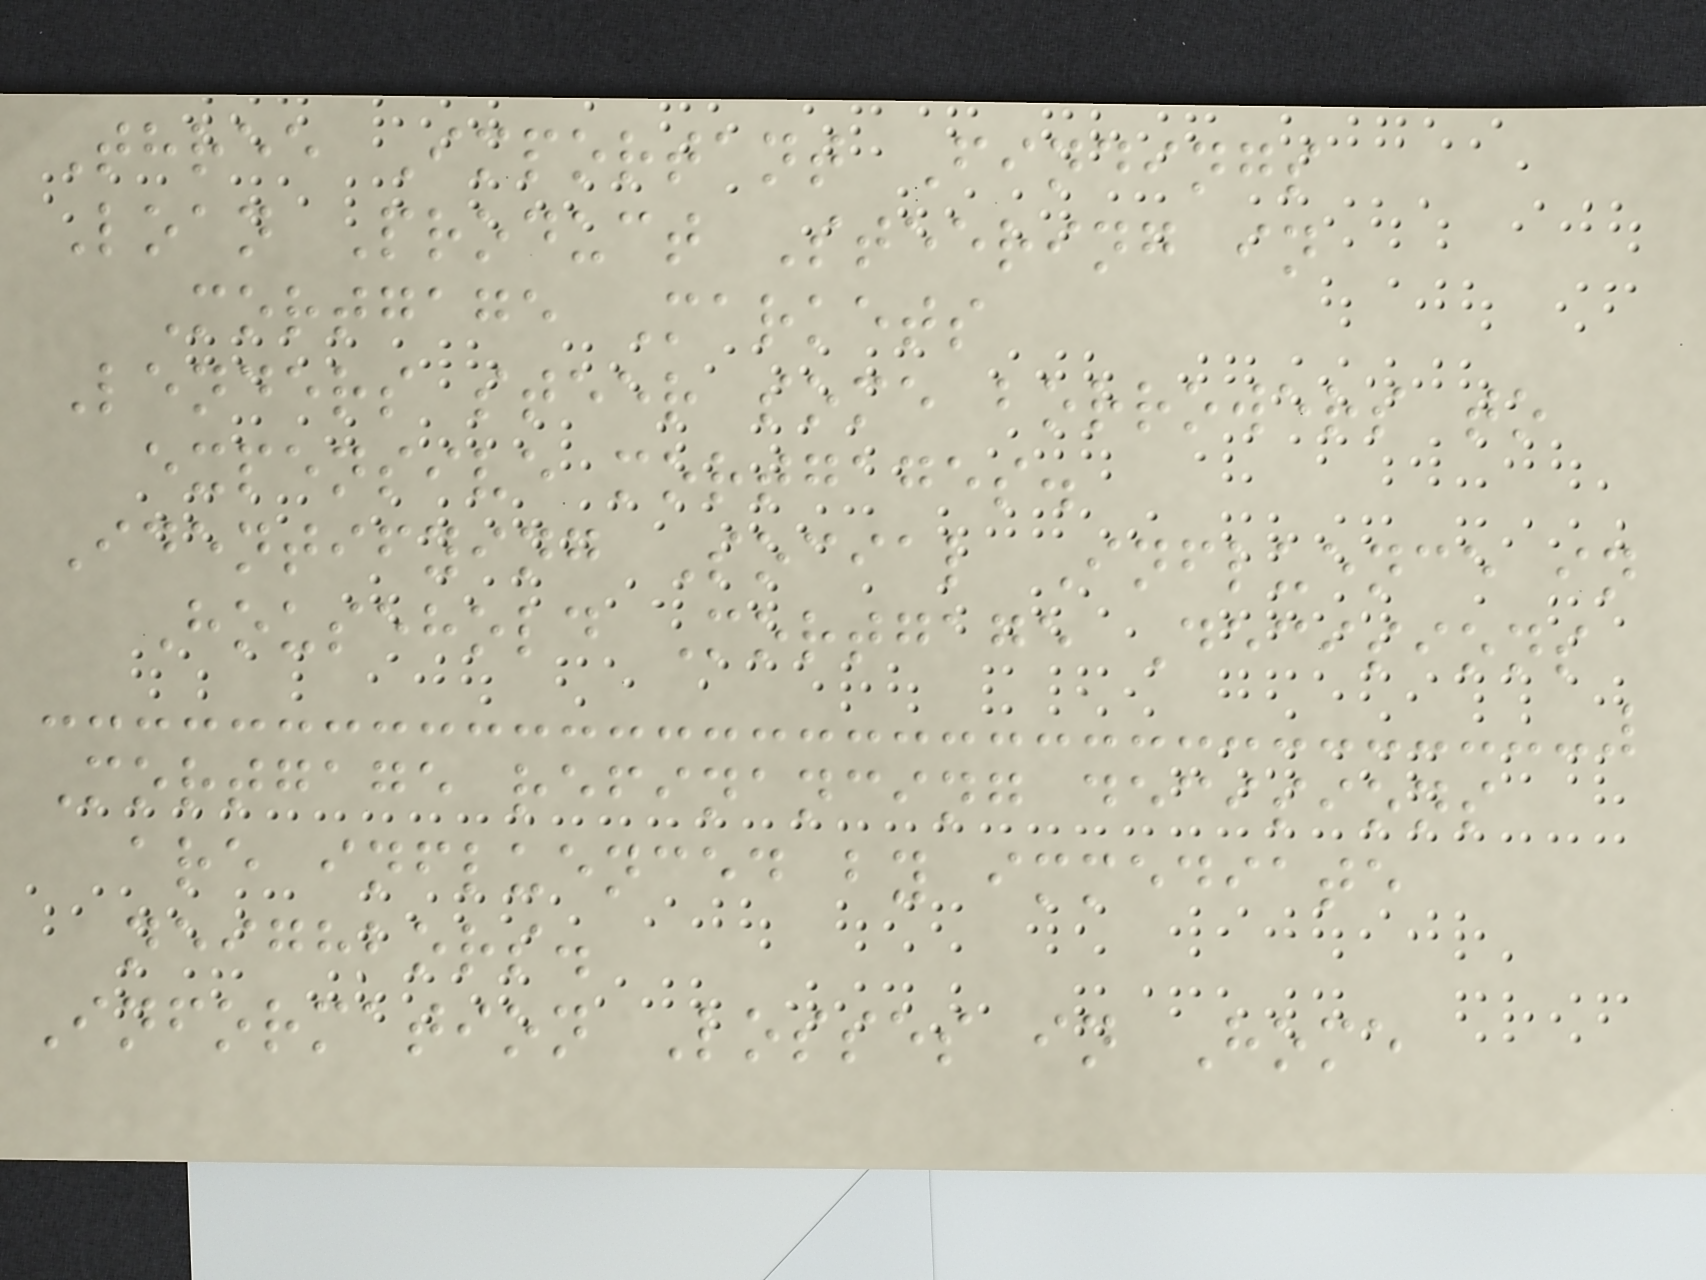Three Important Findings
Loan Product Steering in
Mortgage Markets
Lenders steer some borrowers to
expensive mortgages.
Identifying Social Influence in
Household Mortgage Decisions
Mortgage refinancing decisions
are influenced by immediate
neighbors.
Information Losses in Home
